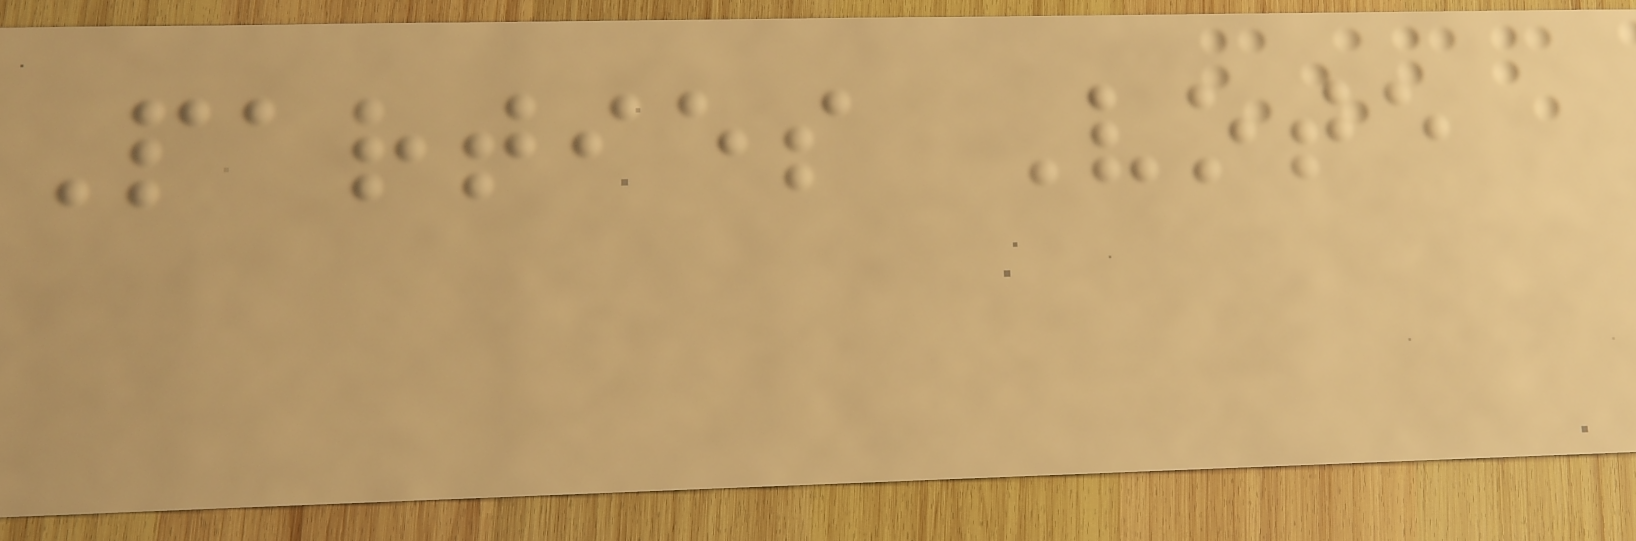Parties Vote
